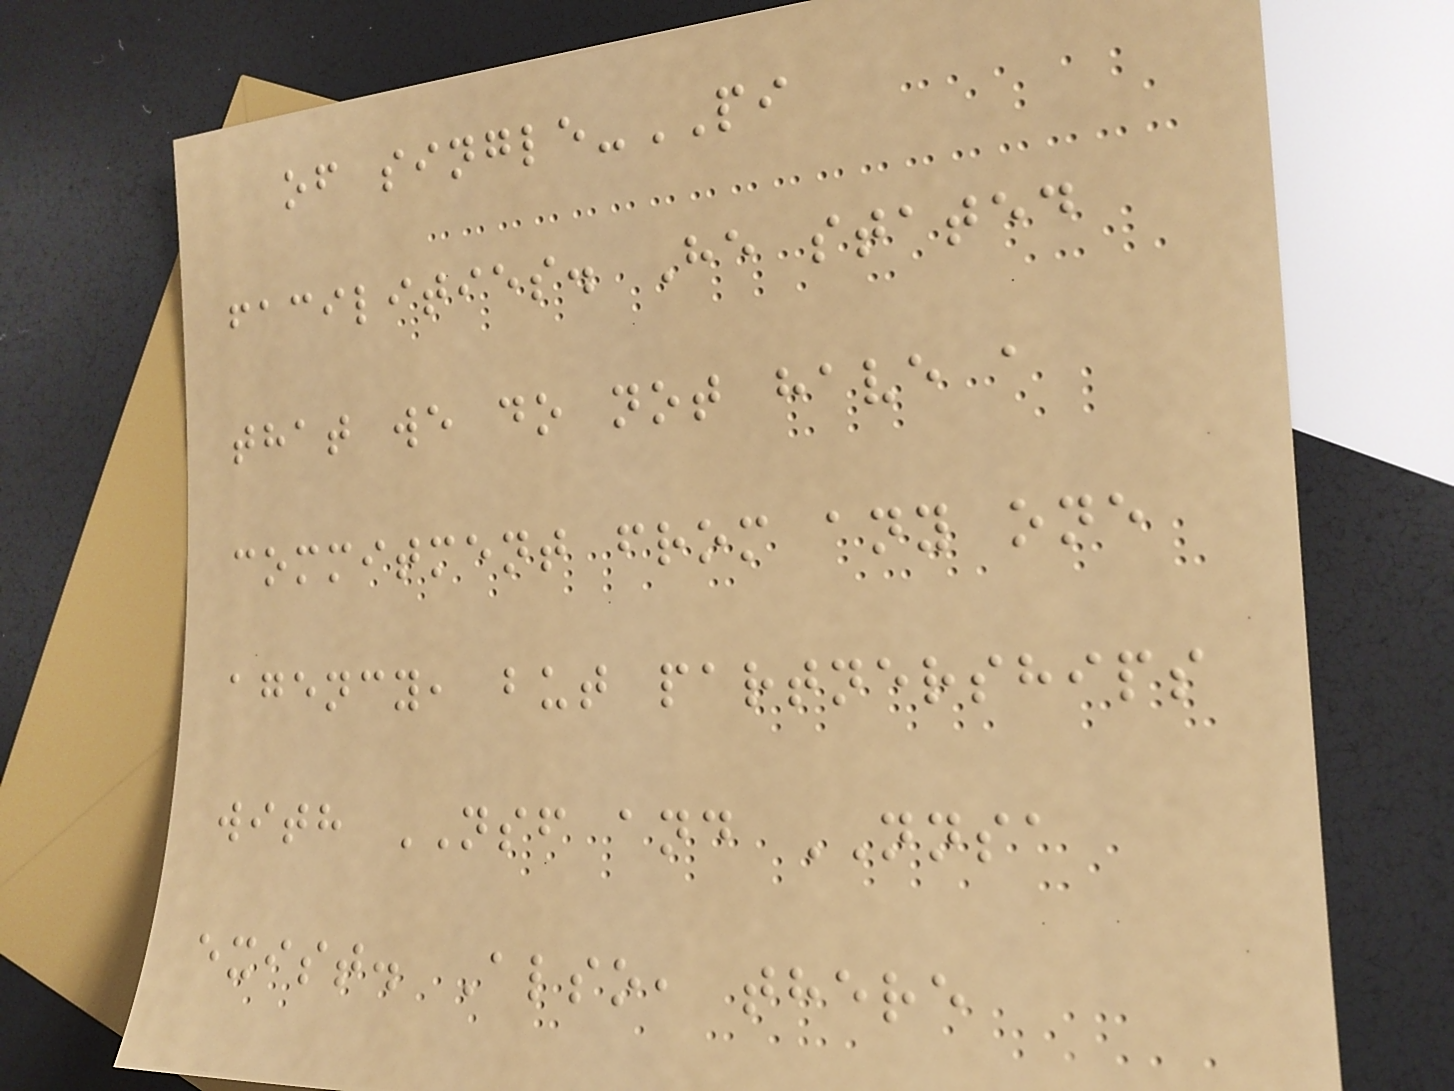of single-PI
facilities. He stated
that we do not have a
commitment from any one
agency, but partnerships
with NSF and NNSA
exist. Also, there
